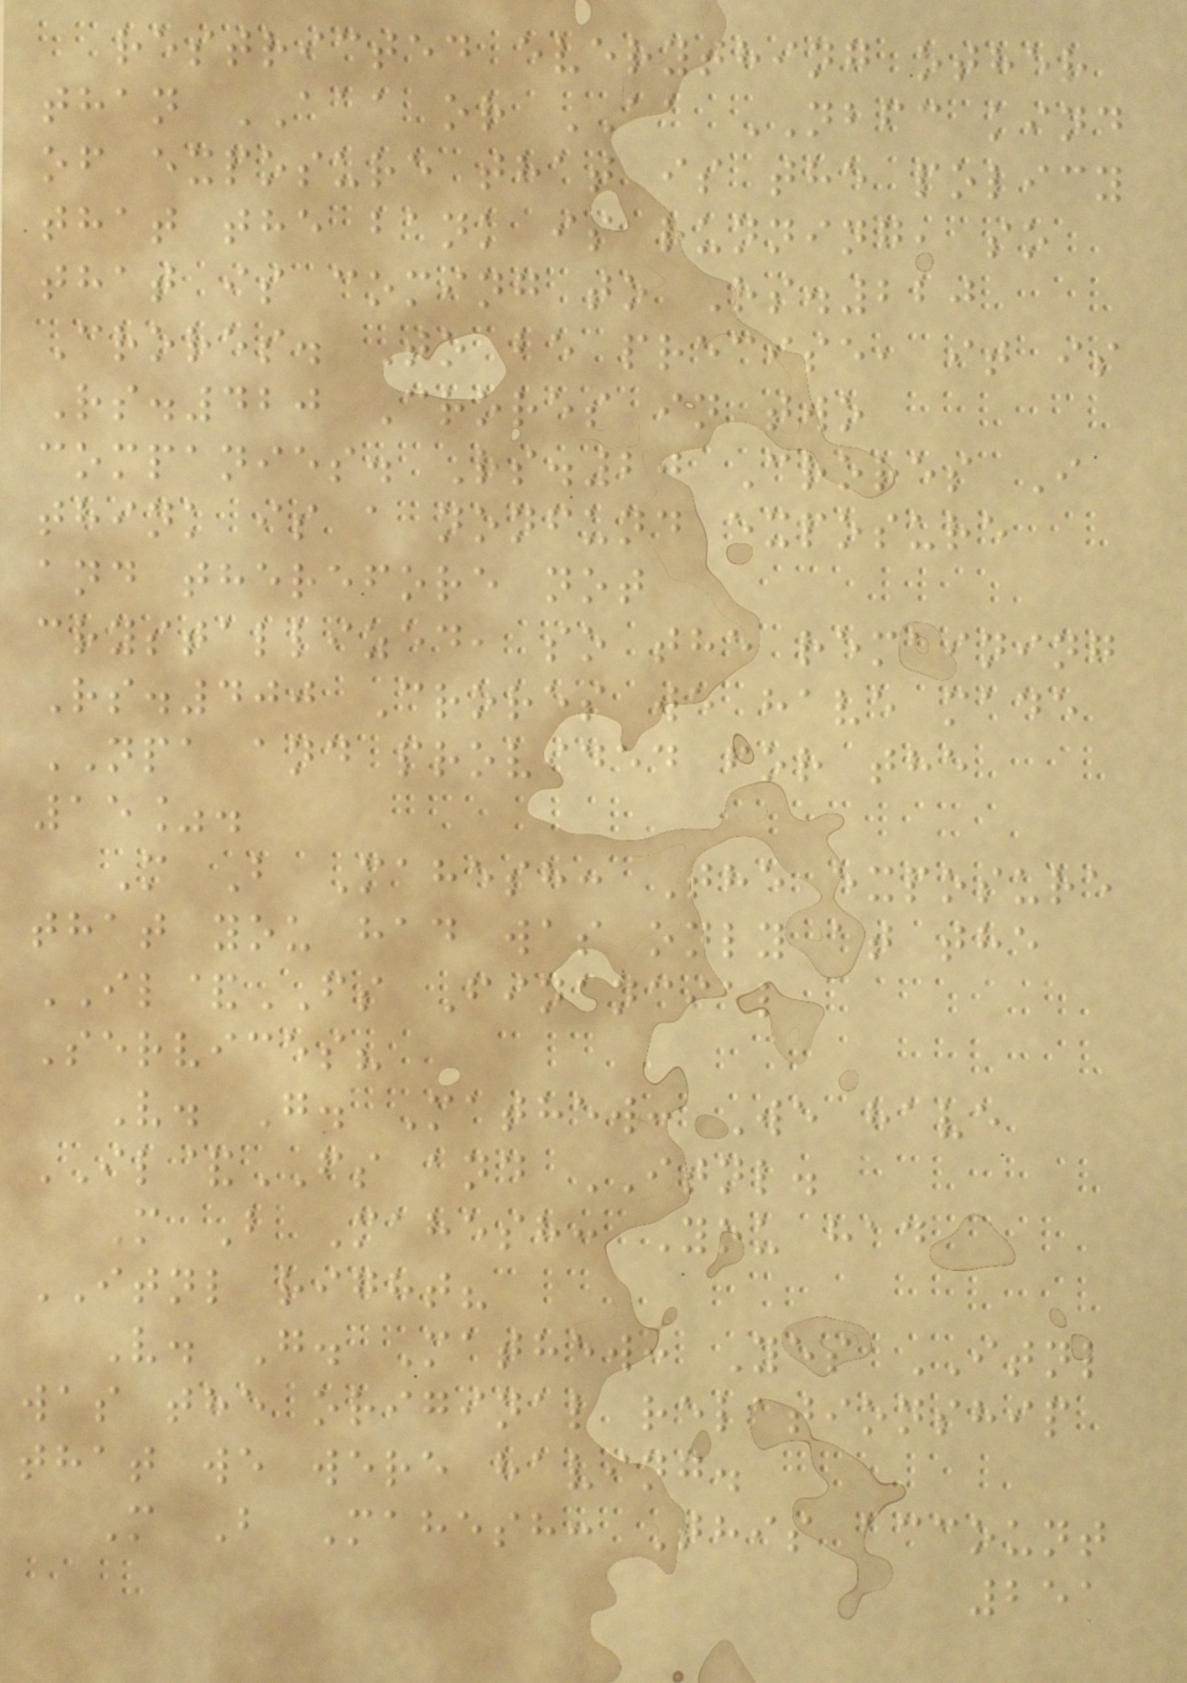restricted everything other
than AAA or AA NBFC kind
of exposure that is the policy
that the bank is running, so
that is coming to Rs.220
Crores. To be precise, it is
Rs.420 Crores in two
companies. Rs.20 Crores I
think is a nonfund exposure
and therefore not
crystallized, so the remaining
Rs.400 Crores we have made
NPA and provided for the
15%.
M B Mahesh: The exposure
that you had was only at the
IL&FS Financial
Services?
V. G. Mathew: We have
IL&FS and ITNL.
M B Mahesh: You had
ITNL right?
V. G. Mathew: Yes ITNL
was the original relationship
that we were having.
M B Mahesh: This account
251
